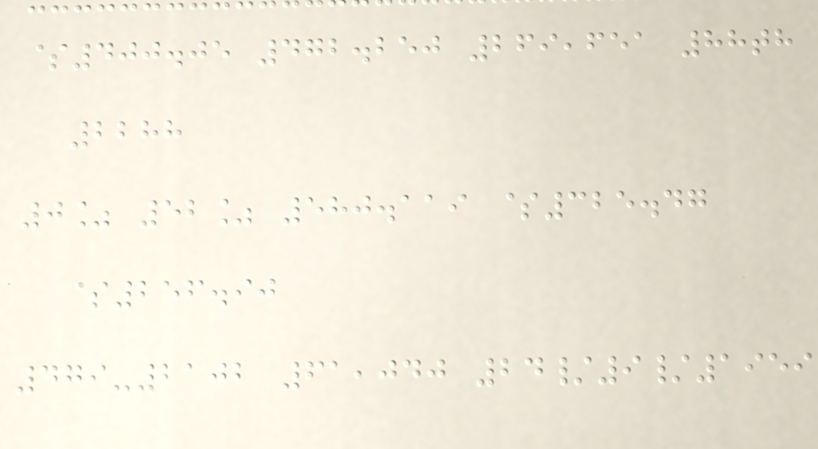$400.05 472.250 269,651 88th
2288
0% 52% 580.119 $325.47
$256.90
479-2102 61,040 24/9/1959
